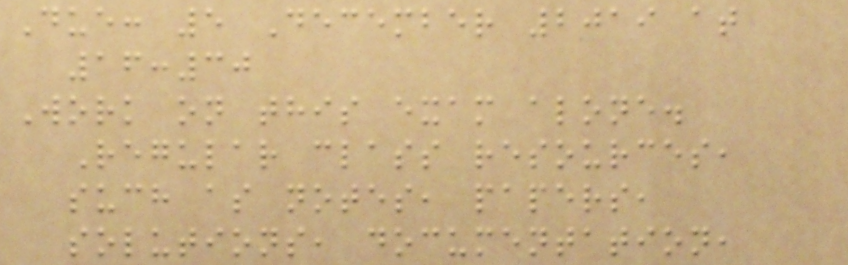Due: 5 December 2019 at
16:30
Work on this exam alone.
Regular class resources,
such as notes, papers,
solutions, documentation,
